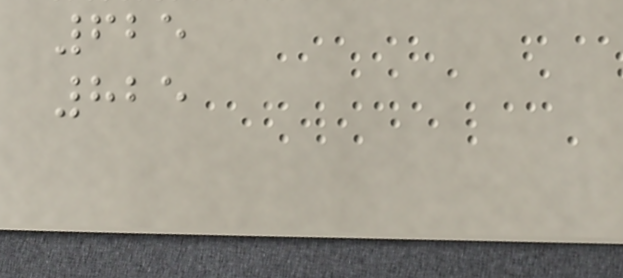625
825
